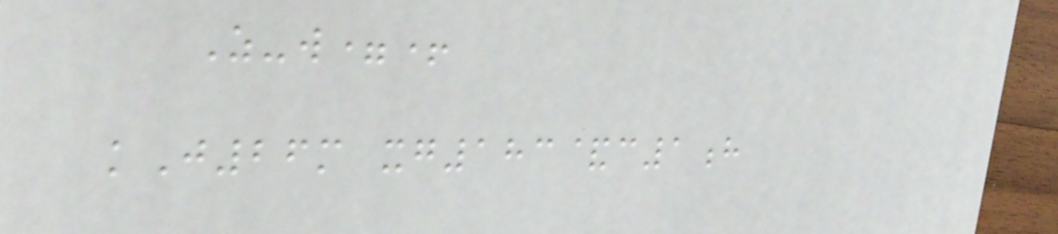Z-w=+
kJ26m xg183&c1h
